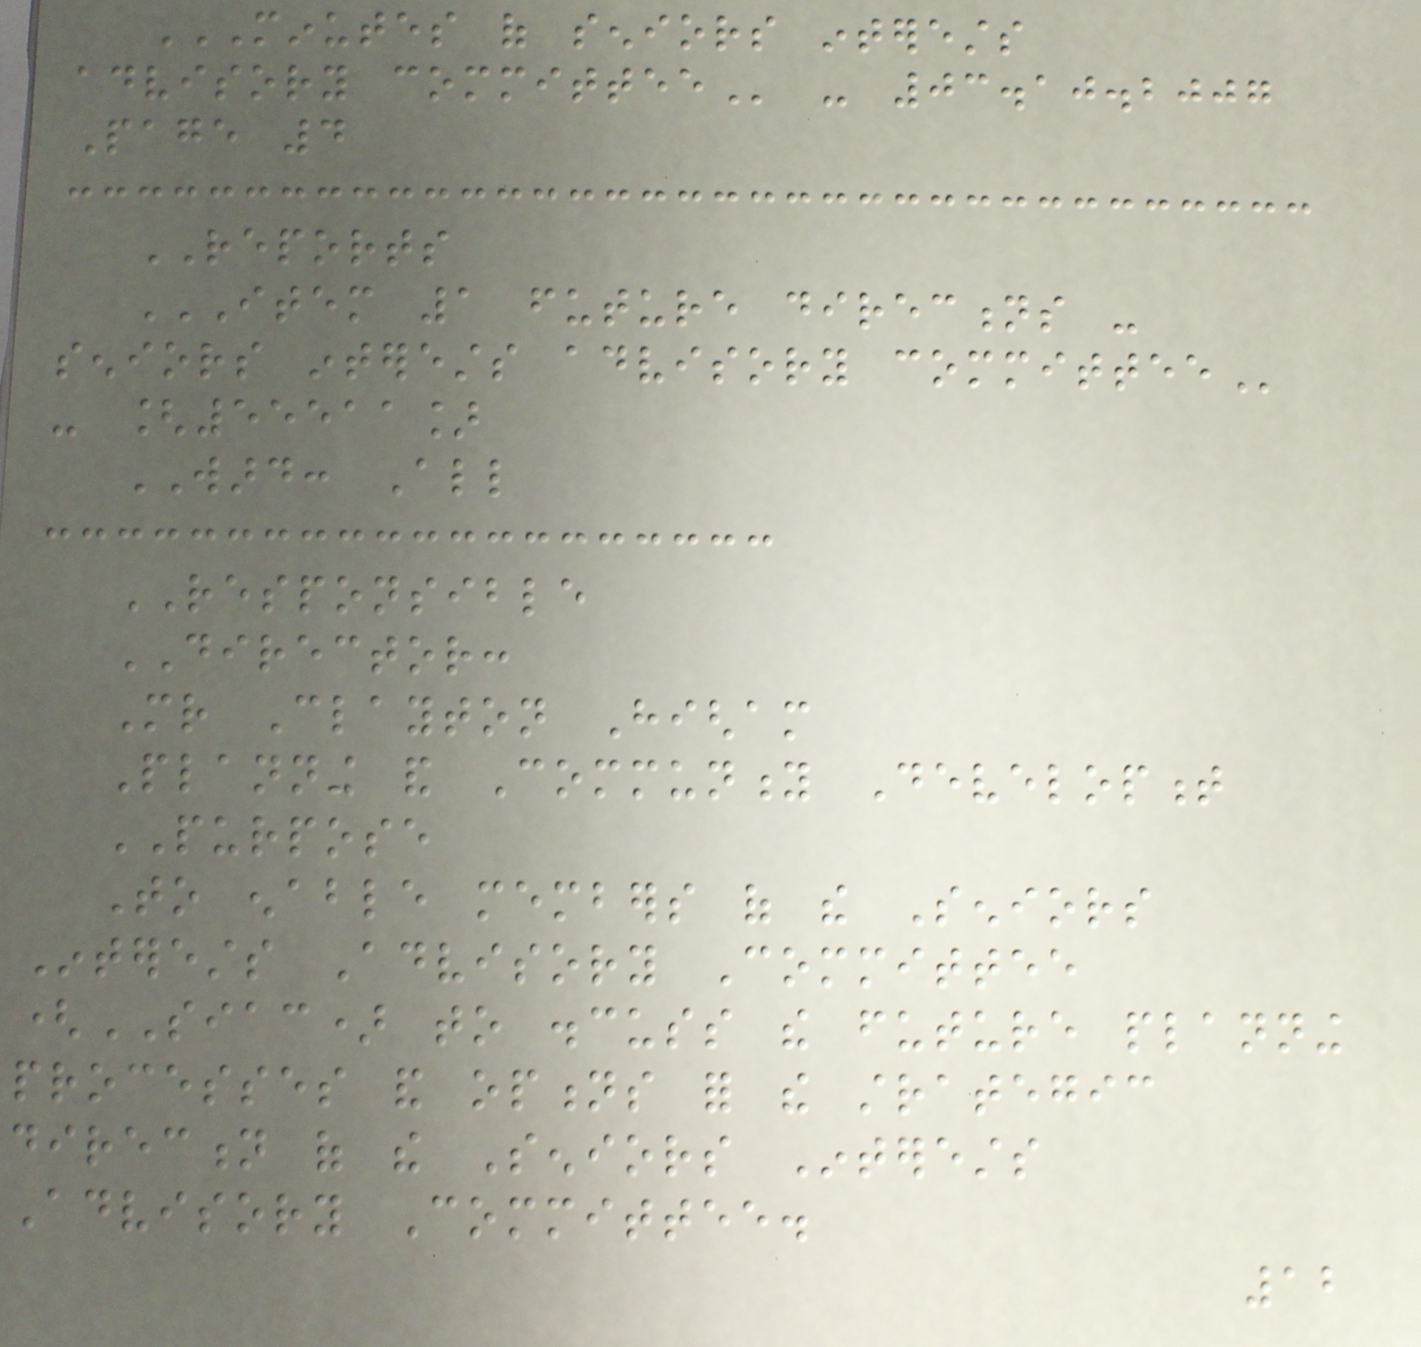MINUTES OF SENIORS INTERESTS
ADVISORY COMMITTEE - 03.10.2007
Page 4
REPORTS
ITEM 1 FUTURE DIRECTIONS -
SENIORS INTERESTS ADVISORY COMMITTEE
- [55511]
WARD: All
RESPONSIBLE
DIRECTOR:
Mr Clayton Higham
Planning and Community Development
PURPOSE
To enable members of the Seniors
Interests Advisory Committee
(SIAC) to discuss the future planning
processes and options for the strategic
direction of the Seniors Interests
Advisory Committee.
12
